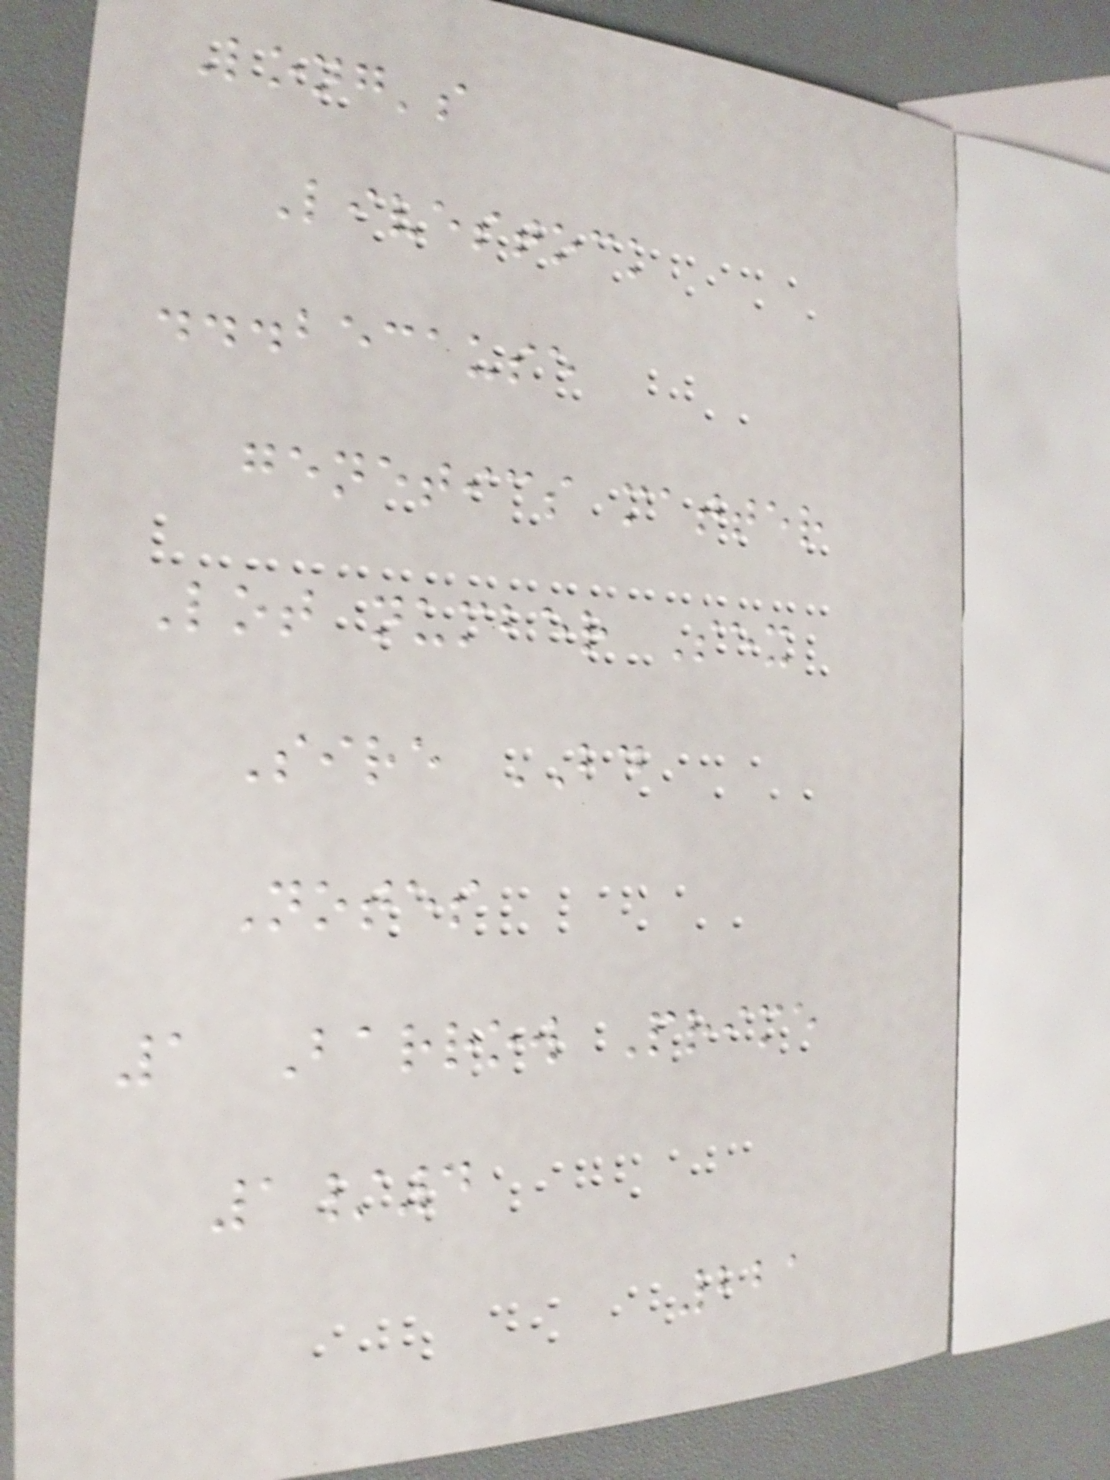Long's
Livestock
...because
genetics matter
Lot number Sex
Sire BD
Notes
1 Barrow Prime
1/4
221
